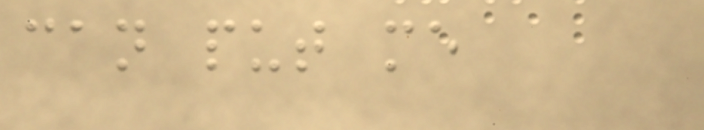can put me
